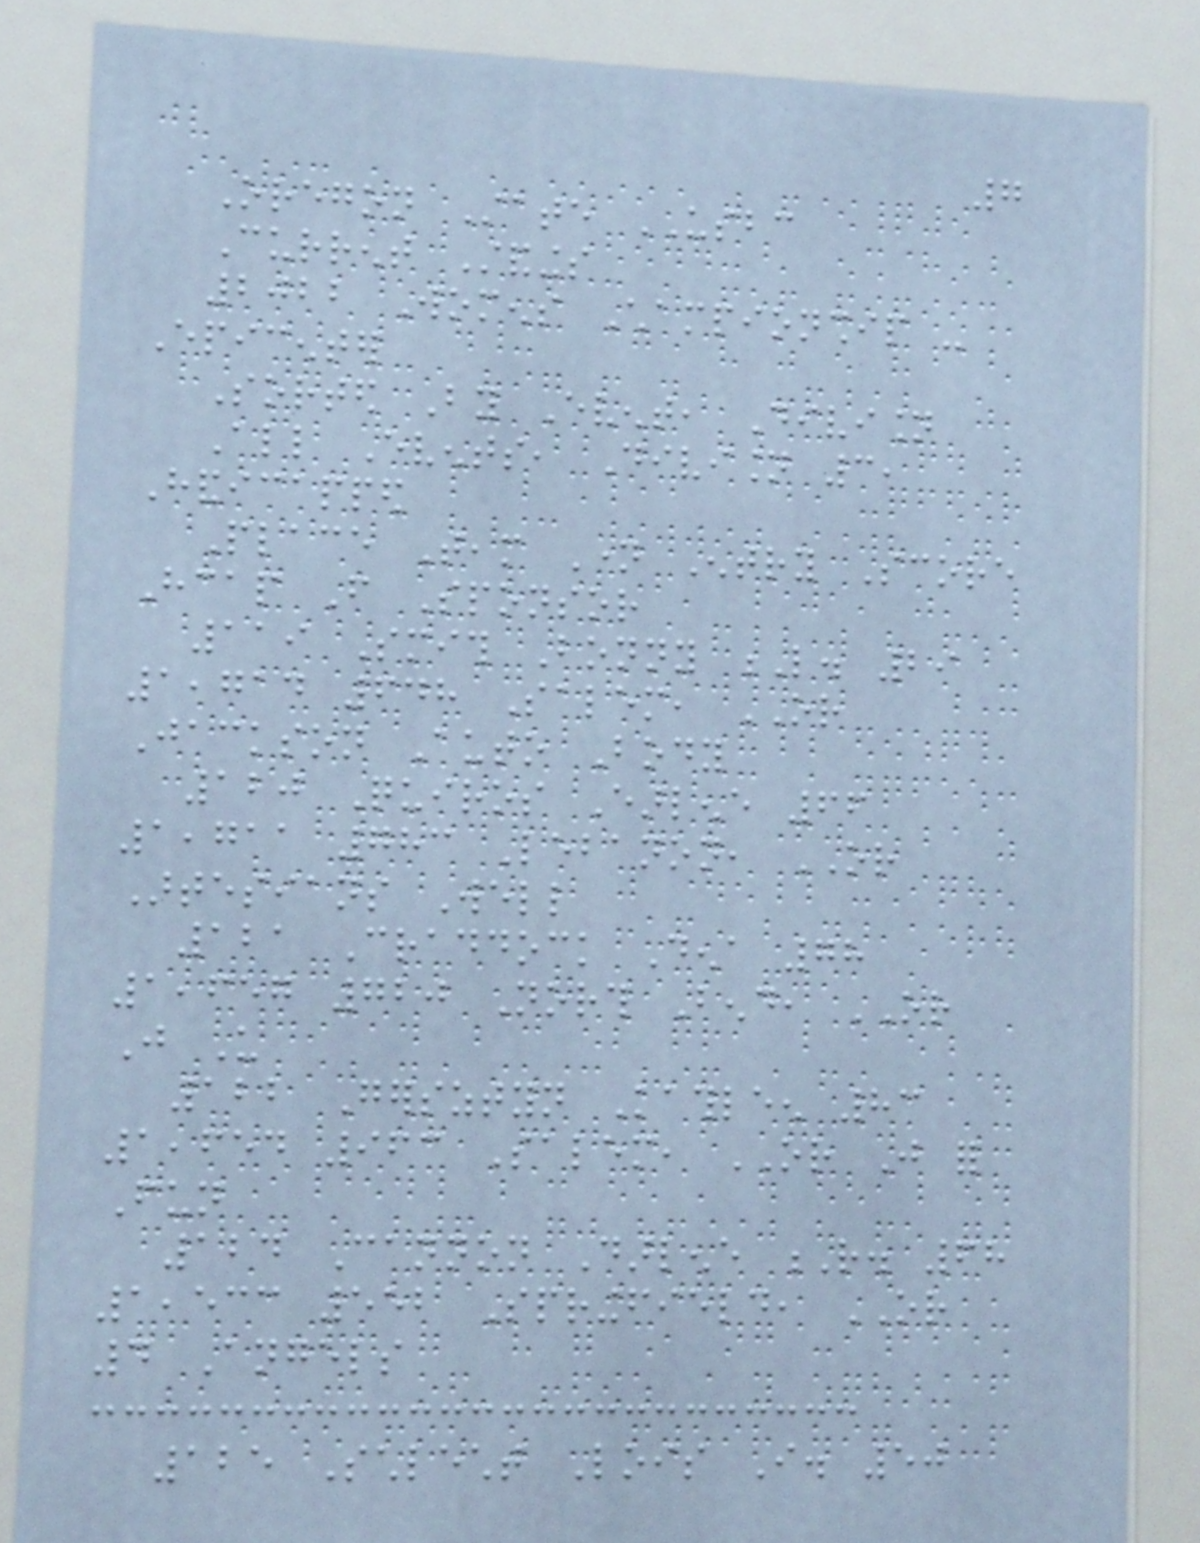7
Oregon State USBC
Current Standings
2022 Womens Championship -
Epicenter
Sorted By Event, Division
All Events, Division 3,
Handicapped
Place Team Name Entry Score
Hcap From Sponsor
119 Smith Bonny L. 29
1,714 648 Salem, OR
Jackson Auto Body
120 Quiros Earlene 66
1,711 783 Lebanon, OR
Artesians Well
121 Craddock Dena 78
1,657 720 North Bend, OR
Just Us
122 Gersztyn Kathleen 83
1,654 963 Salem, OR Just for
Fun
124 Cannon Darlene R. 68
1,533 552 Springfield, OR
4 Angels
125 Schlecht Lois I. 50
